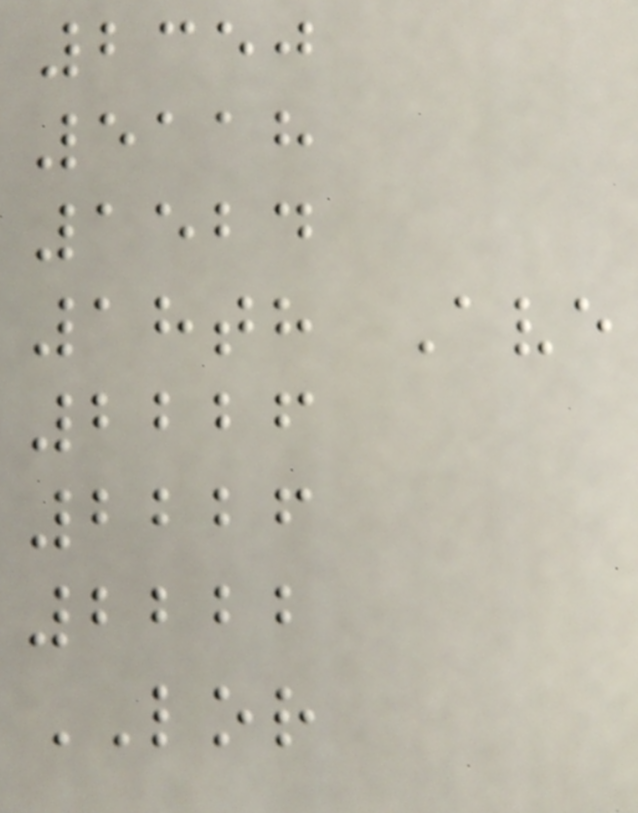2350
5118
1524
18th Ave
2226
2226
2222
LOR
